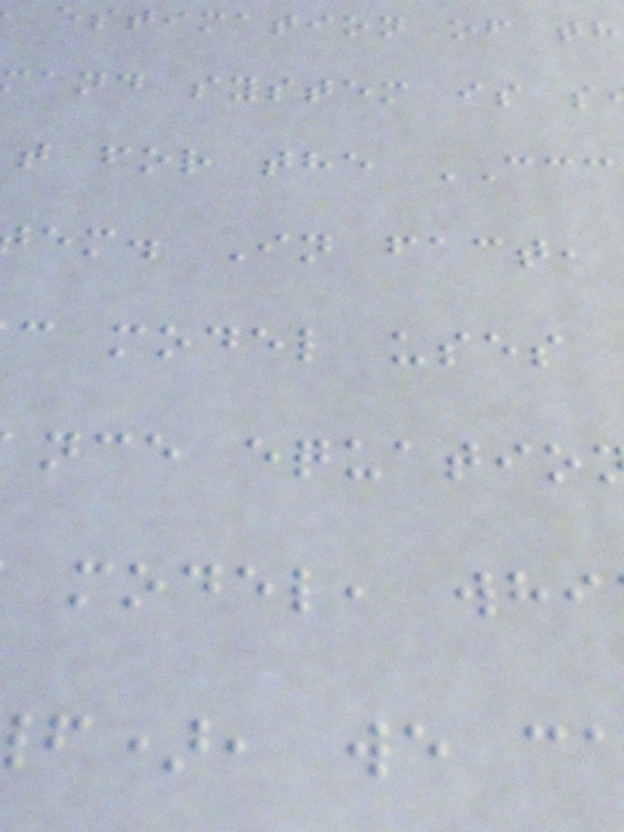estimation of th
and system is s
t for the CCC
em. In fact,
c model uses
nce equatio
model, whi
f), we c
